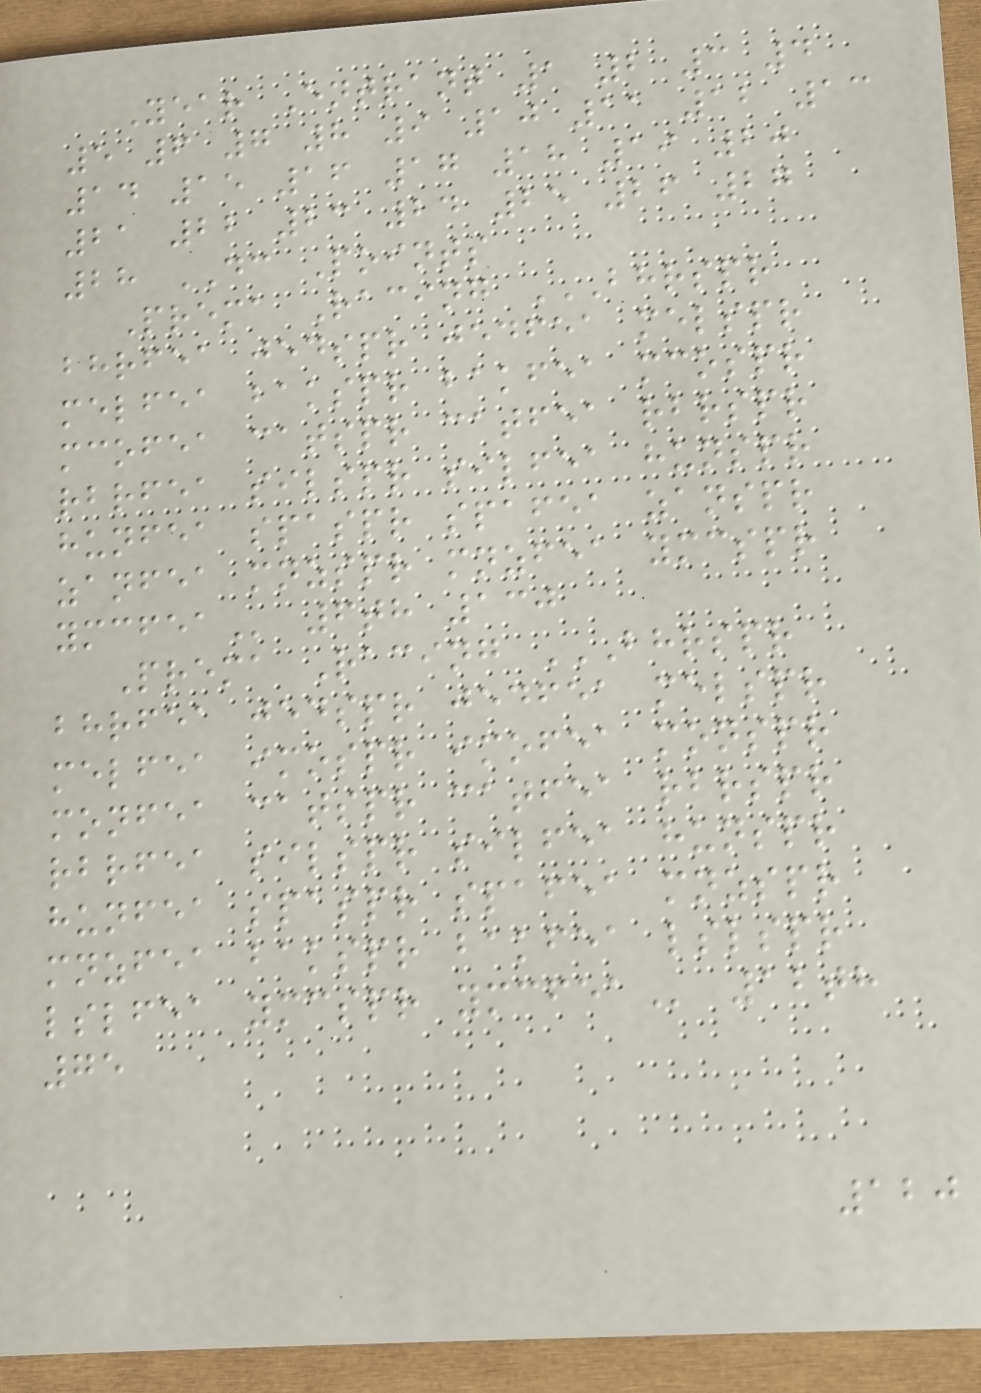Year Entrant 1 2 3 4
5 6 7 8 9 10 11 12 13
14 15 16 17 18 19 20
21 22 23 24 25 26 27
28 DC Points
Prema Racing BHRSPR
BHRFEA JEDSPR JEDFEA MELSPR
MELFEA BAKSPR BAKFEA MCOSPR
MCOFEA CATSPR CATFEA RBRSPR
RBRFEA SILSPR SILFEA HUNSPR
HUNFEA SPASPR SPAFEA ZANSPR
ZANFEA MNZSPR MNZFEA YMCSPR
YMCFEA 6th 130
Prema Racing BHRSPR
BHRFEA JEDSPR JEDFEA MELSPR
MELFEA IMOSPR IMOFEA MONSPR
MONFEA CATSPR CATFEA RBRSPR
RBRFEA SILSPR SILFEA HUNSPR
HUNFEA SPASPR SPAFEA MNZSPR
MNZFEA BAKSPR BAKFEA LSLSPR
LSLFEA YMCSPR YMCFEA 12th
75
120
